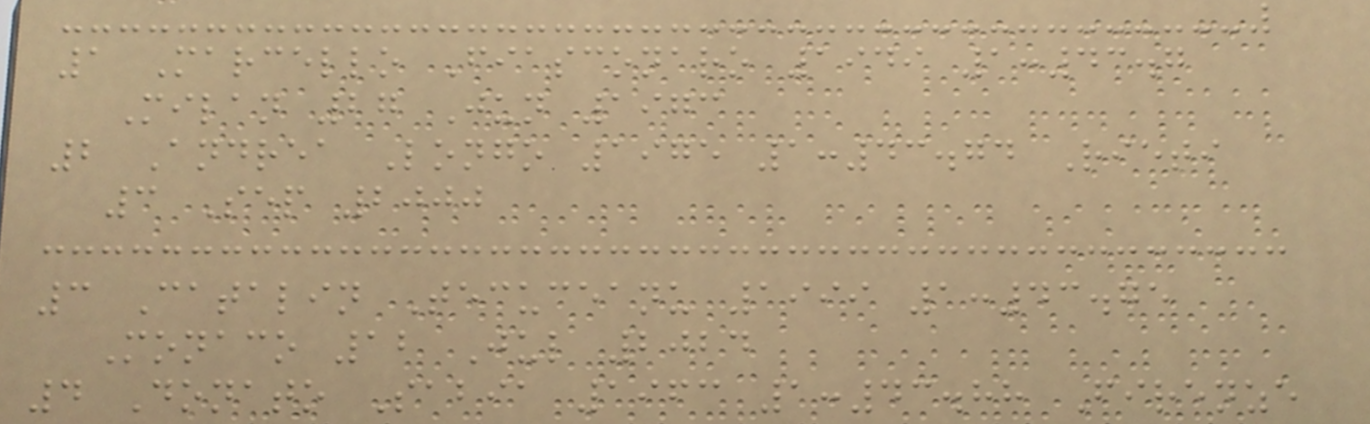1 Marcello Fiasconaro 1949 1:43.7
Milan 27 Jun 1973
2 Andrea Longo 1975 1:43.74 Rieti
3 Sep 2000
3 Catalin Tecuceanu 1999 1:43.75
Monaco 12 Jul 2024
4 Donato Sabia 1963 1:43.88 Firenze
